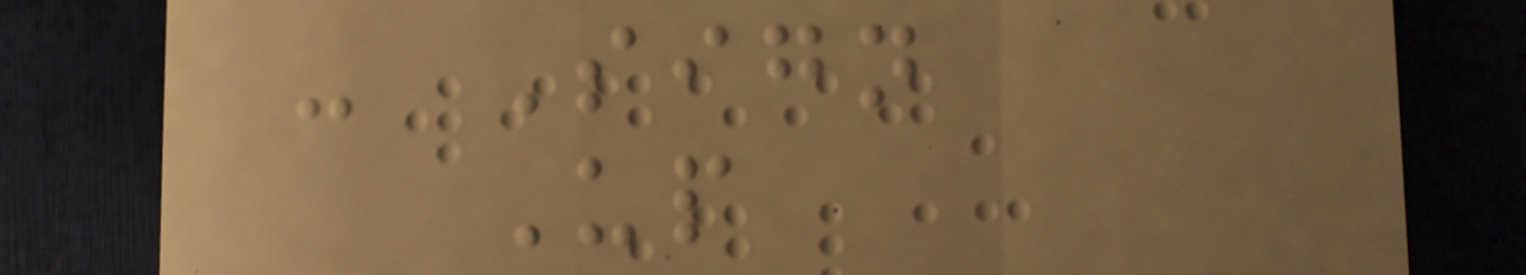- Sign
Up
